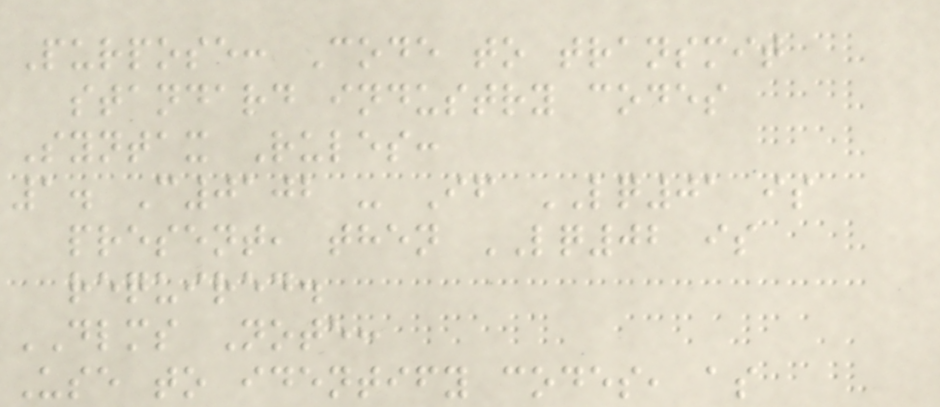Purpose: Code to transmit
standard industry codes
Syntax Rules:
1. C0102 - If LQ01 is
present, then LQ02 is
required.
DLMS Note:
Use to identify codes, as
